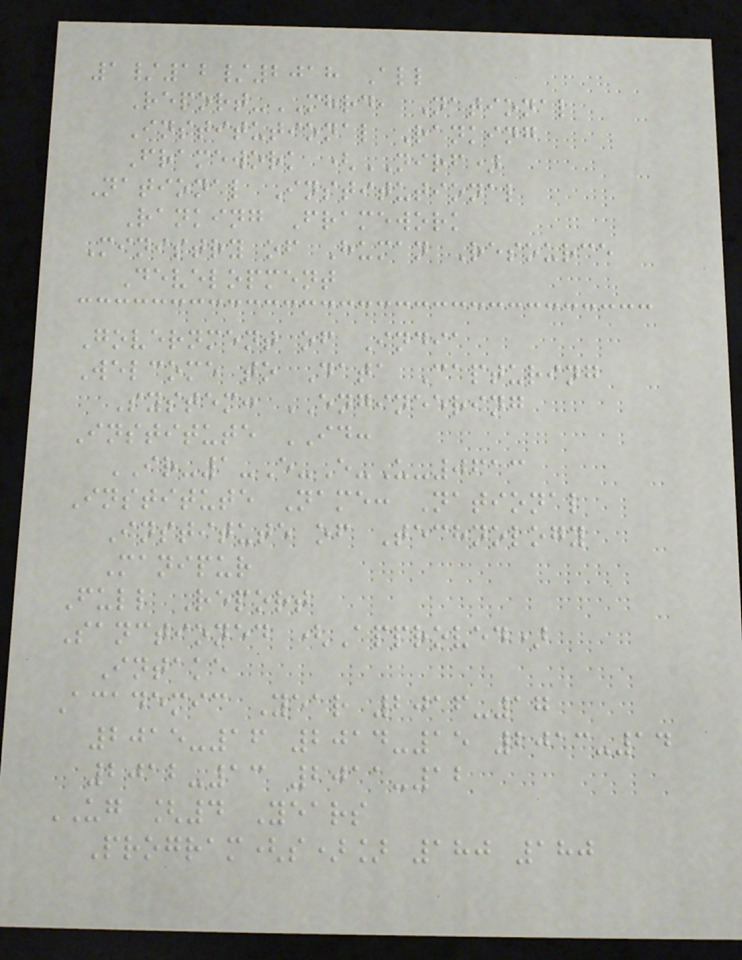1/12/2018 All
Report-MHRD, National
Institutional Ranking
Framework (NIRF)
National Institutional
Ranking Framework
Ministry of Human Resource
Development
Government of India
Welcome to Data Capturing
System: ENGINEERING
Institute ID:
IR-1-E-E-U-0613
Institute Name: National
Institute of Technology
Manipur
Full Report
Sanctioned (Approved)
Intake
Academic Year 2016-17
2015-16 2014-15 2013-14
2012-13 2011-12
UG [4 Years
Program(s)] 180 180
